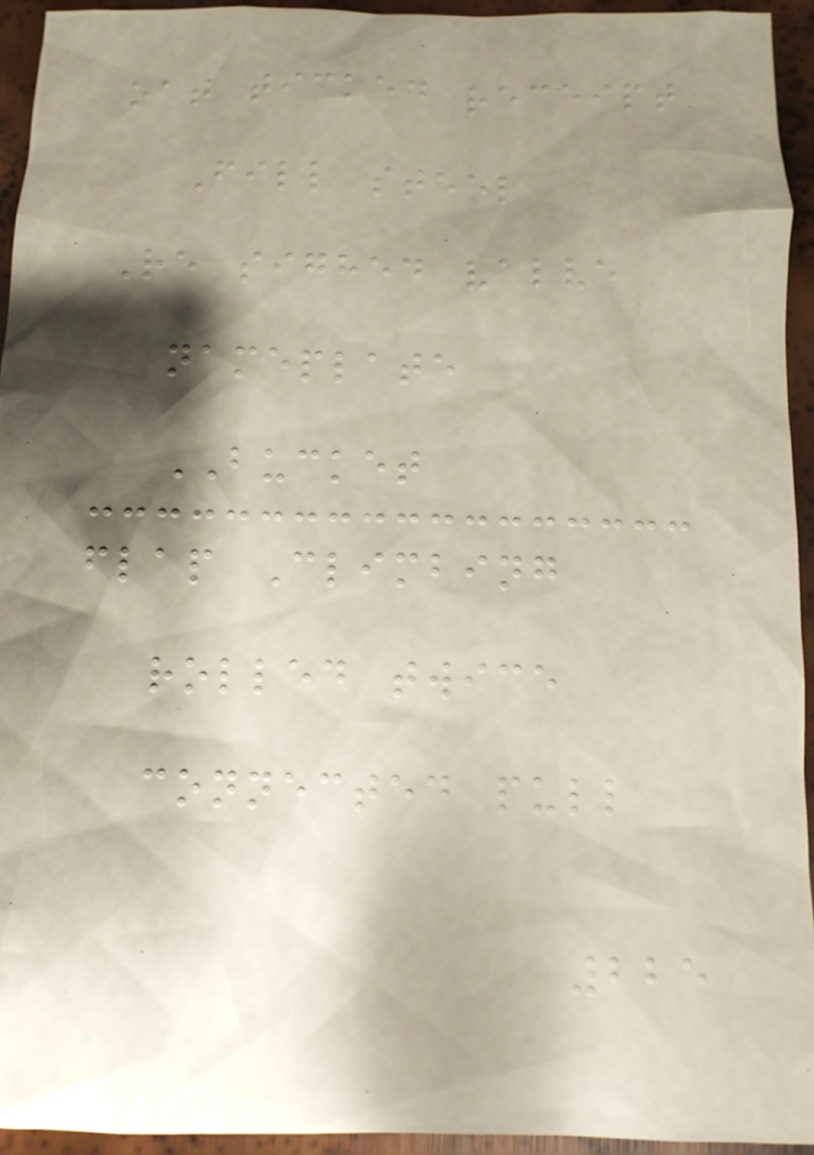oat ticked receipt
Fill steel
Re sighed valve
nameplate
BUCKET
flap Climbing
rolled twice
connected pull
225
